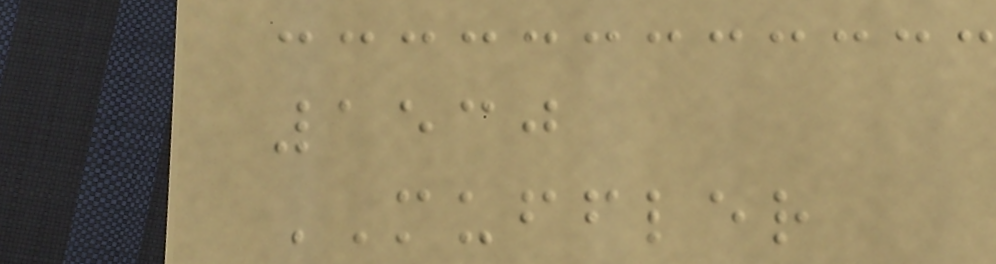1530
MUFFLER
